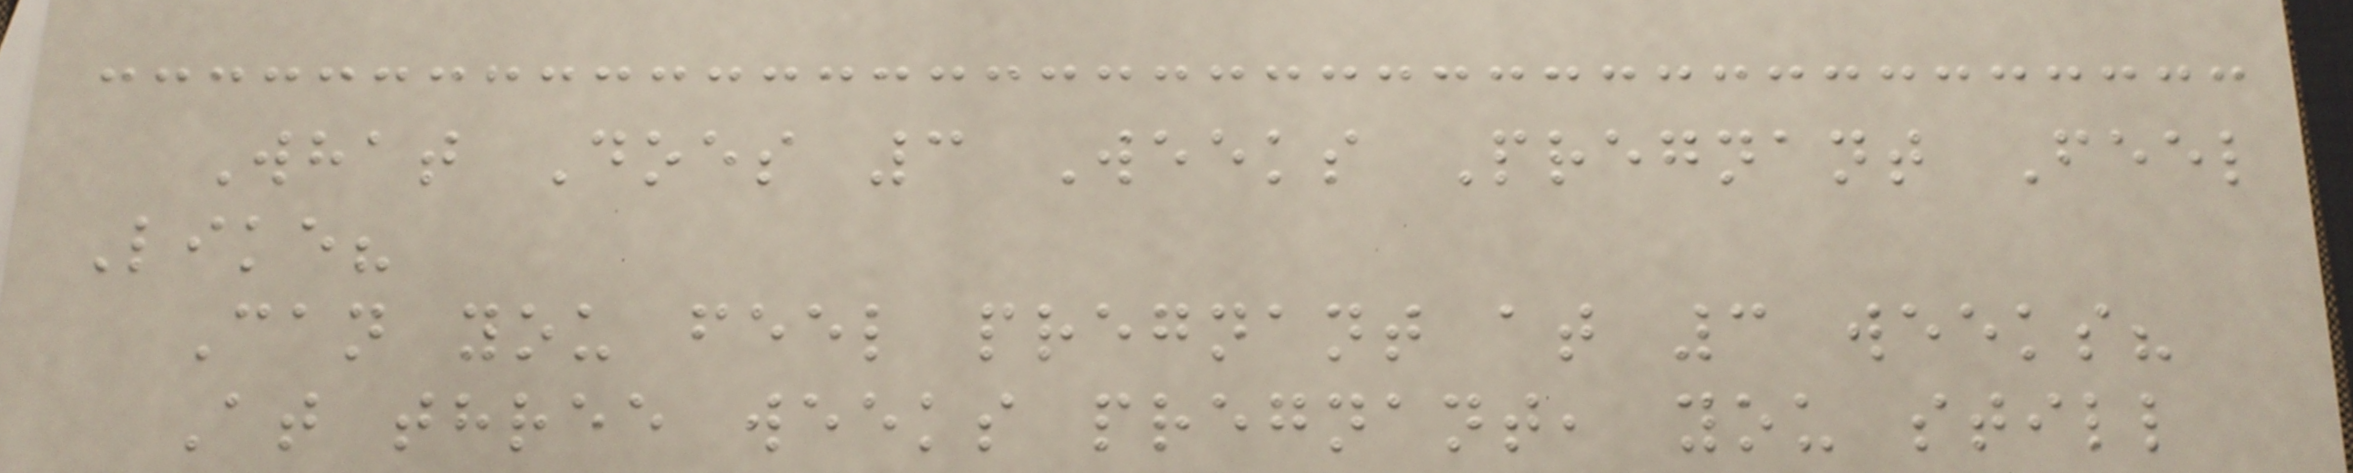What Does 3 Weeks Pregnant Feel
Like?
Can you feel pregnant at 3 weeks?
At three weeks pregnant, you still
